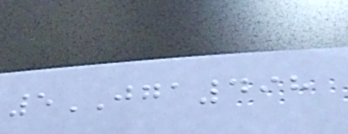5JGA498
